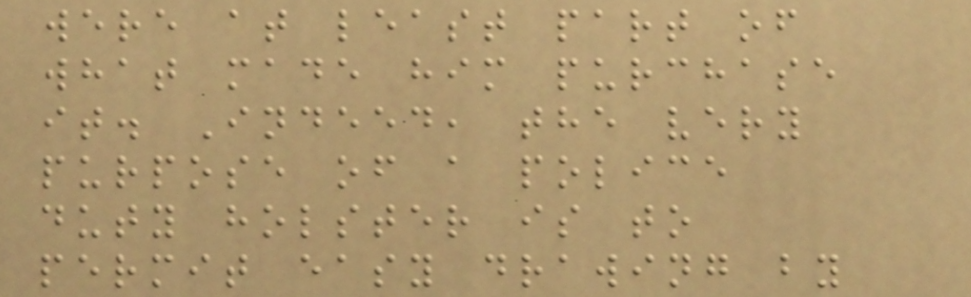were at least part of
what made him purchase
it. Indeed, the very
purpose of a police
duty holster is to
permit easy drawing by
